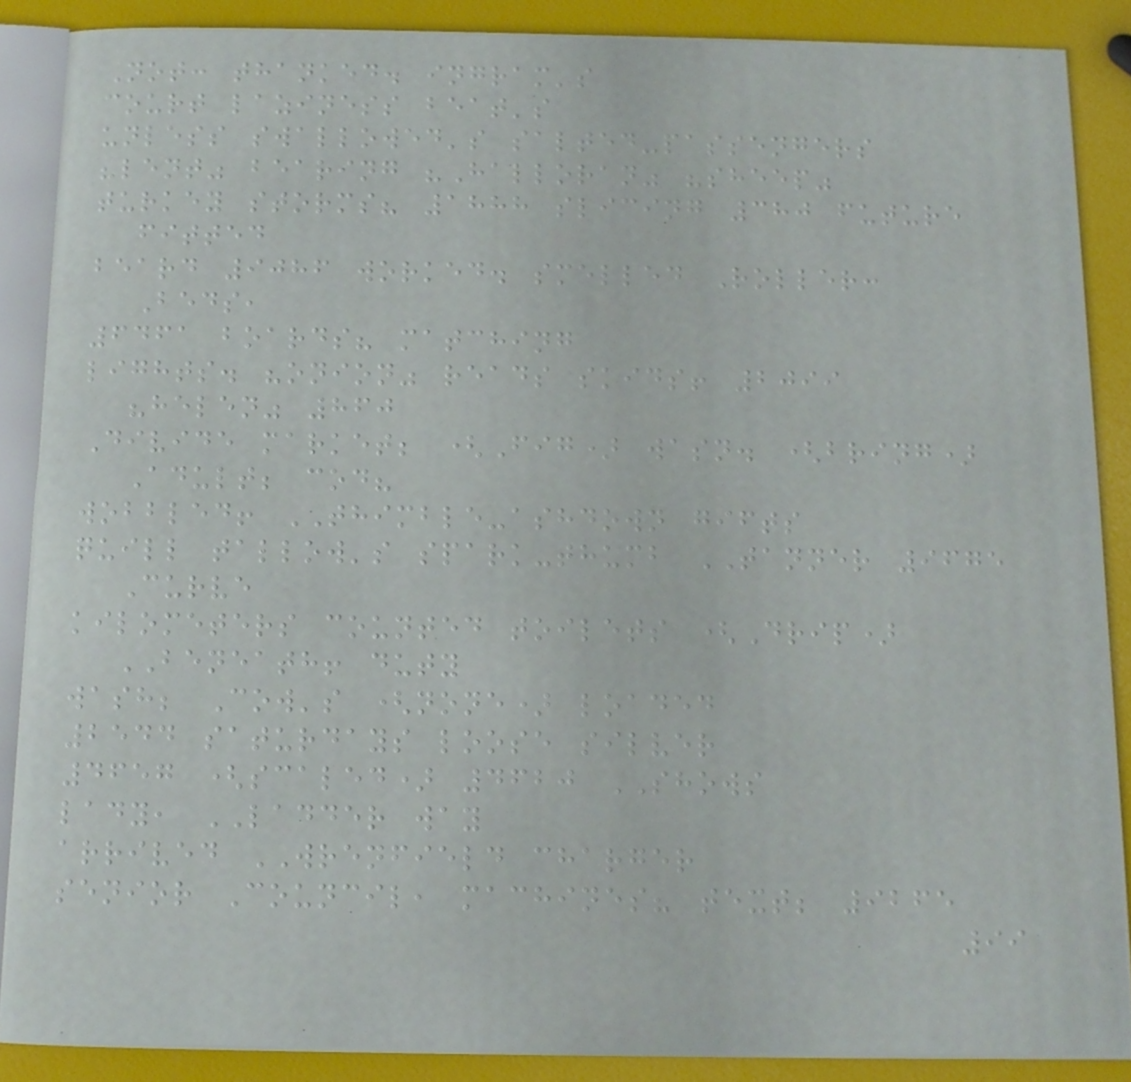Not: thanked. ingram's
court laziness beat's
unless swallowed's salted-passengers
"lent" bearing "Halloran" "sheep"
turkey storms? 1888 slicing 380 future
fitted
beard 9086 worked. smelled Roller:
Beds,
6461 boards? matching
lights. "onion" reads skids! 2099
"helen" 860
Divide market; (Fig) wasn. (bring)
Adult; cod?
wobbled! THIMBLE-ashdown gifts
quill tallow's spark-thumb TANNER 9675
Curve
kilometers counted toilets (Drip)
BENEATH! duty
wash; Cow's (none) loaded
2544 saturdays loose silver
4657 (scaled) 4620 SHOWS
lady, LADDER way
arrived WRENFIELD charger
senior Council, machines? text; 9265
99
